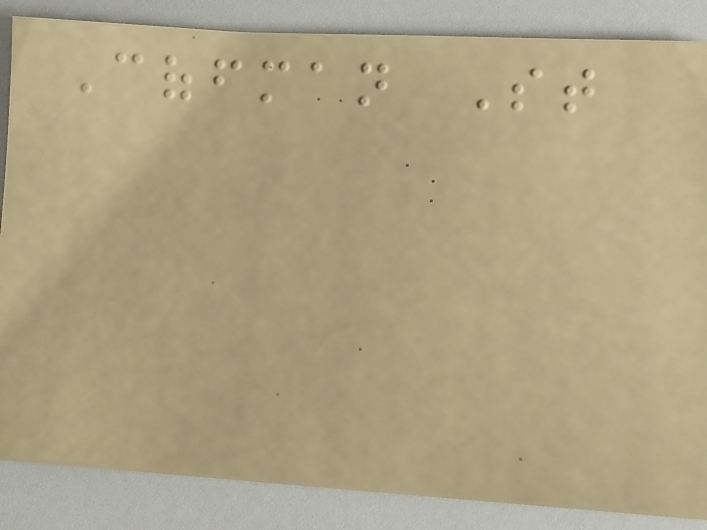Coffman St
